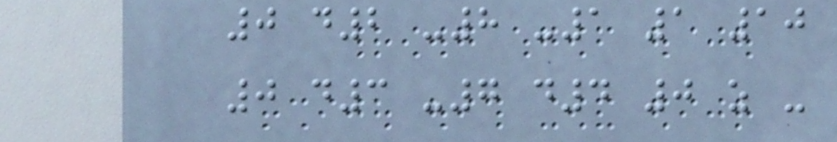0 d2 -8 -1 1 10
0 d3 -7 d4 0 z -
